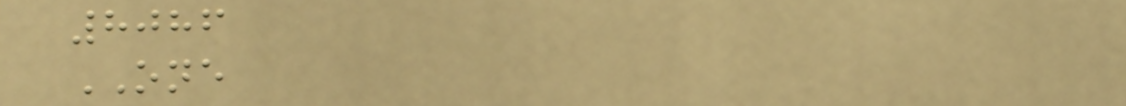8086
ONE
